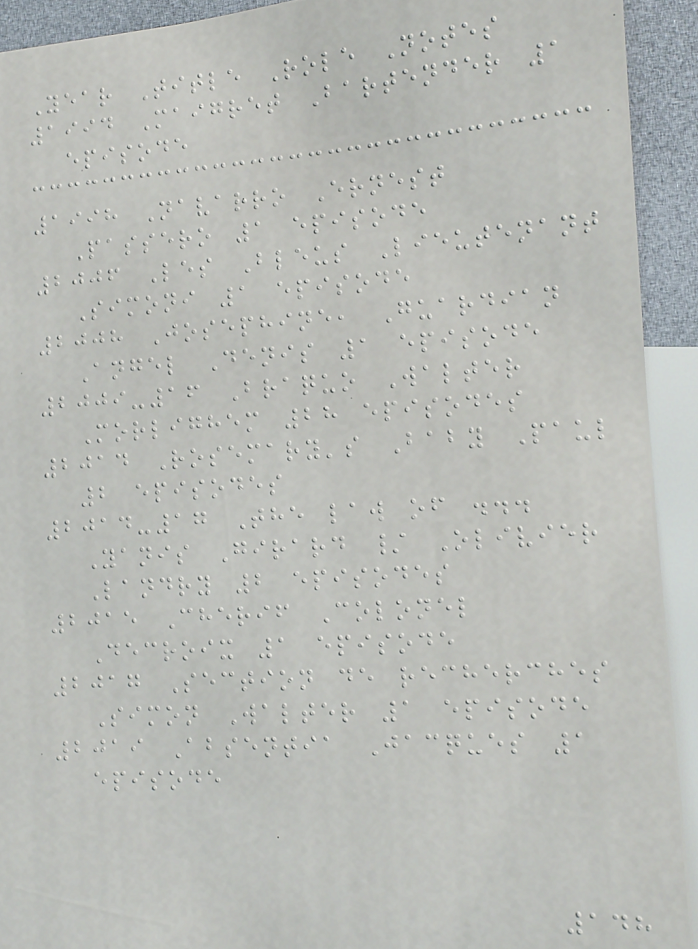Year Title Role Notes
1994 Maigret Bartender 1
episode
1998 Navarro Ernest
Passero 1 episode
2006 Les Bleus Lieutenant
Simoni 1 episode
2008 Josephine, Guardian
Angel Denis 1 episode
2009-16 Braquo Walter
Morlighem 28 episodes
2014 Rosemary's Baby Paul
2 episodes
2014-17 The law of ...
Yanis Girard / Olivier
Landry 2 episodes
2015 Cherif Colonel
Decroix 1 episode
2017 Section de recherches
Simon Walter 1 episode
2019 Absentia Jacques 1
episode
148
